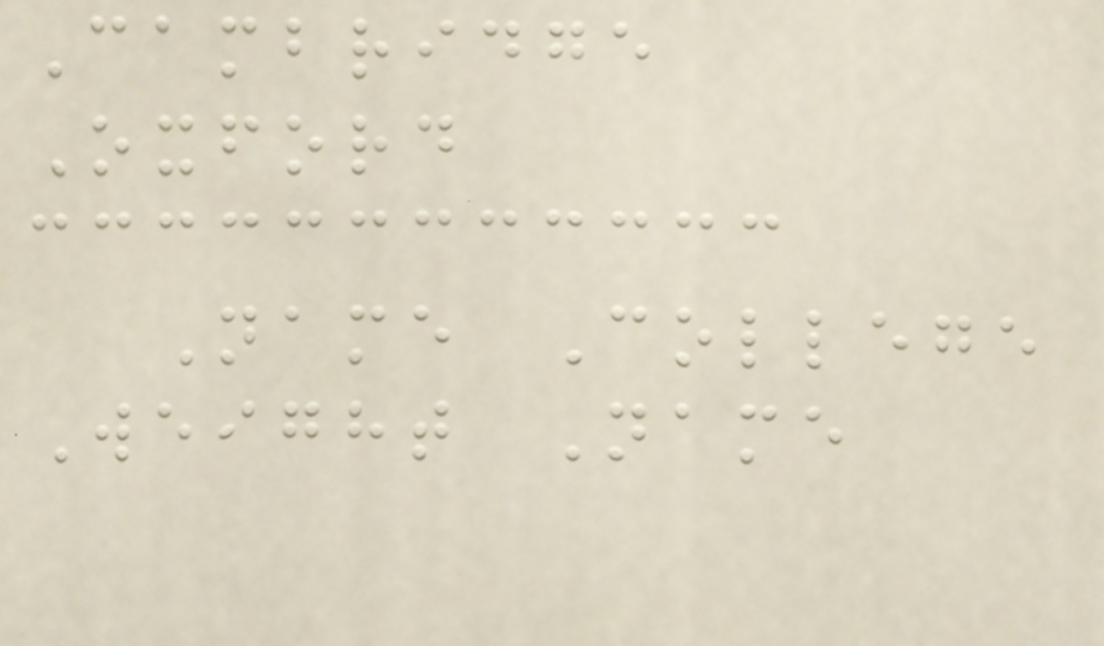Cambridge
Oxford
Name College
Weight Name
